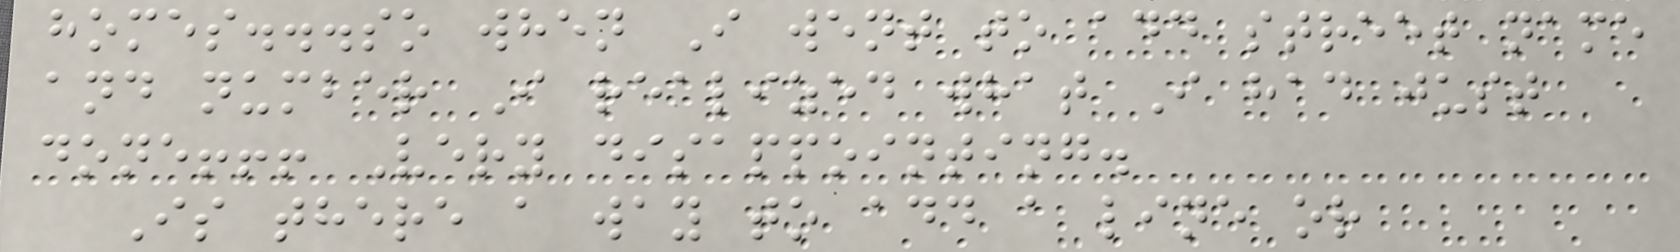homes...so when I went to add street name
and number I realized what I had just
done!!! Very disappointing.
Is there a way to add a line or
